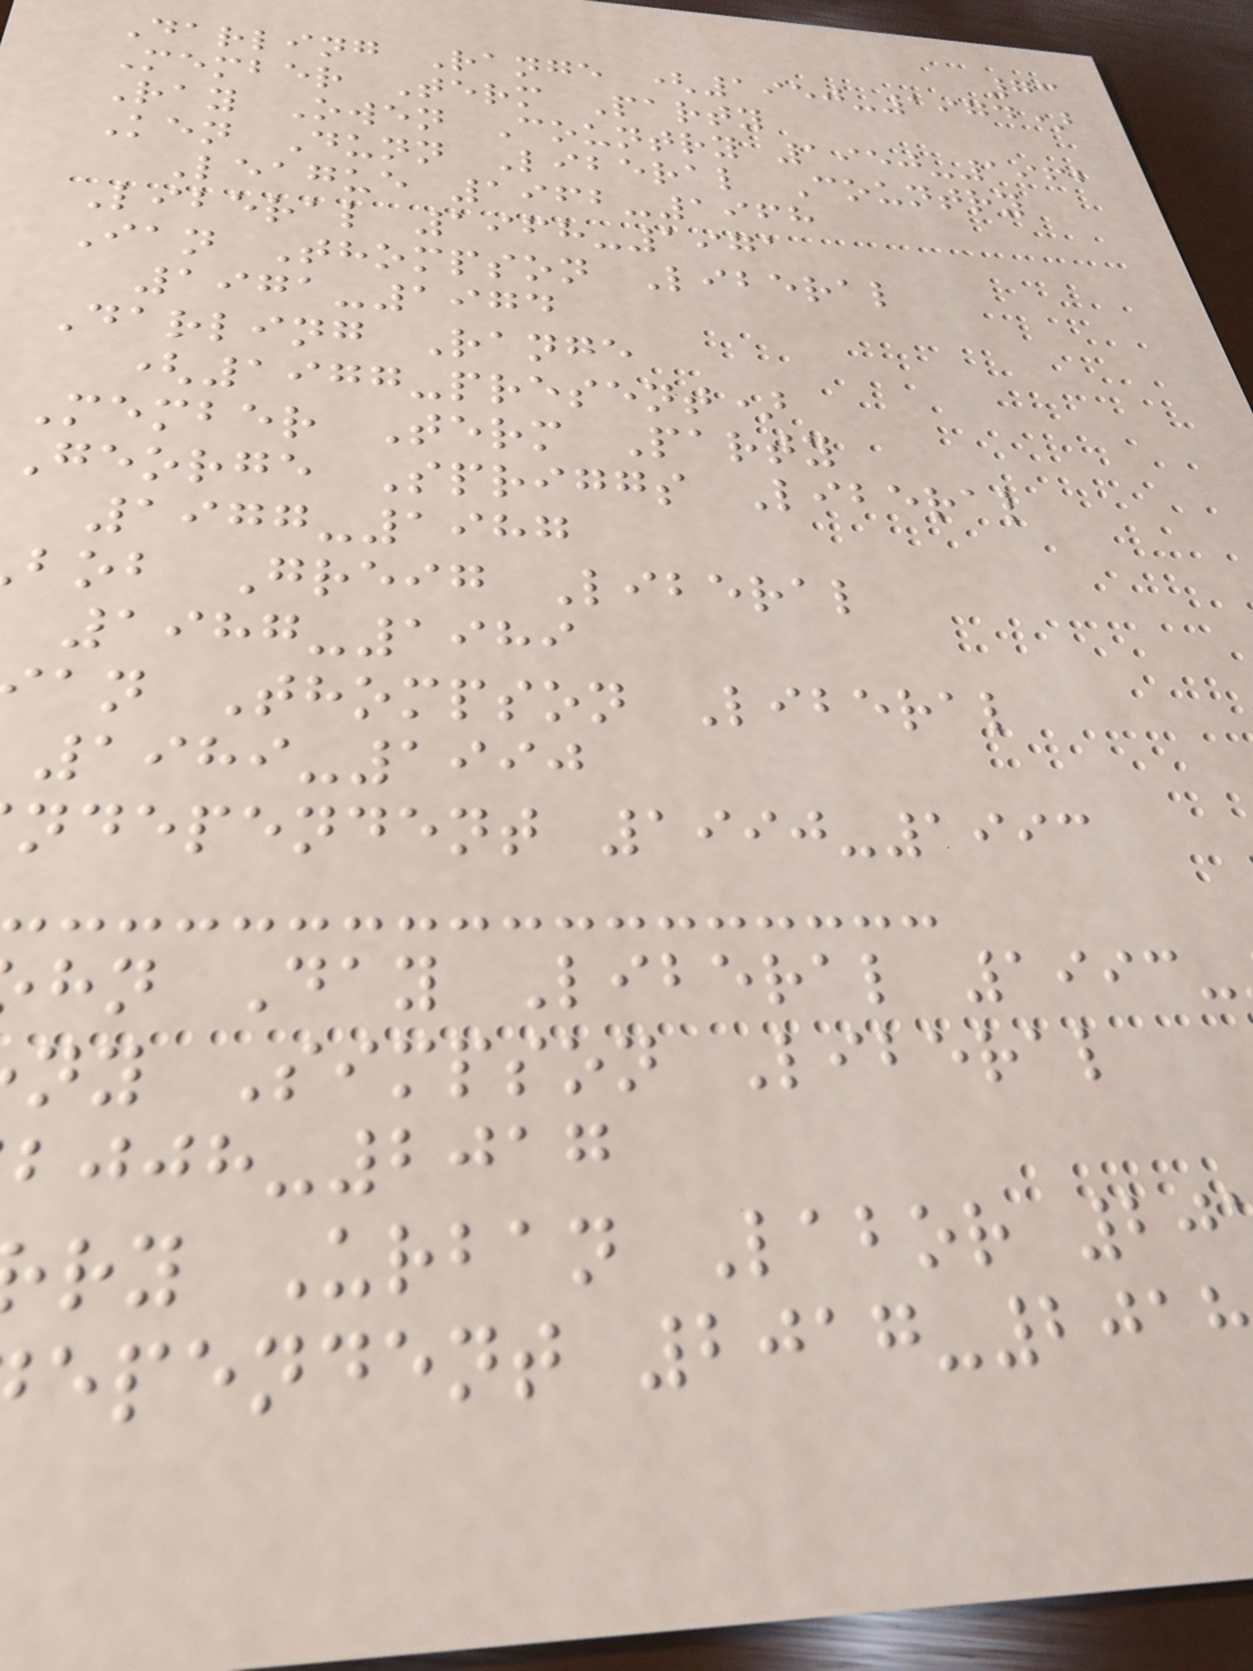73
Darling Range (1950-1974)
Member Term Party
Ray Owen Country 1950-1962
Ken Dunn Liberal Country
League 1962-1968
Liberal 1968-1971
Ian Thompson Liberal
1971-1974
Darling Range
(1977-present)
Member Term Party
George Spriggs Liberal
1977-1987
bob Greig Liberal
1987-1989
an Thompson Liberal
1989-1990
ndependent 1990-1993
hn Day Liberal 1993-
ny Simpson Liberal
-2017
ry Urban Labor 20
ependent 2017-201
